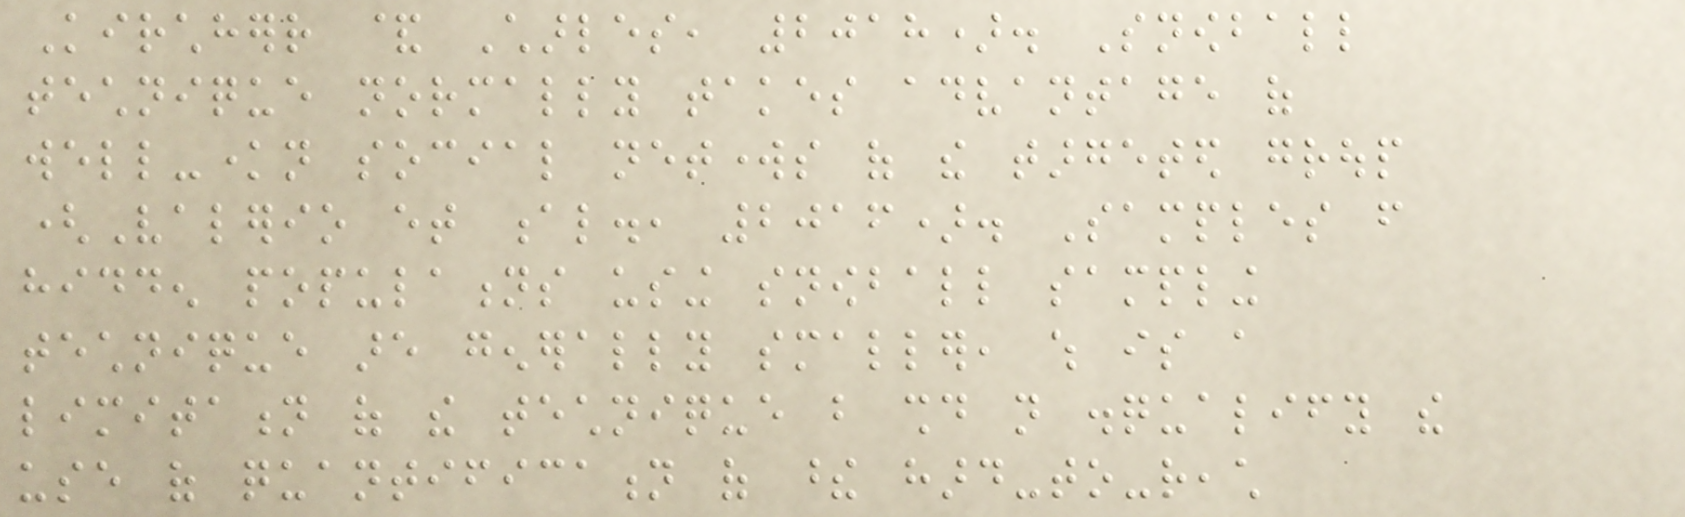Kirchherr & Charles, 2018). Snowball
technique normally takes advantage of
well-known social networks of the targeted group
(Valerio et al., 2016). Samples from
hidden populations using snowball sampling
technique are generally smaller, which is a
limitation of the technique but should not disqualify the
use of quantification of these hard-to-reach
